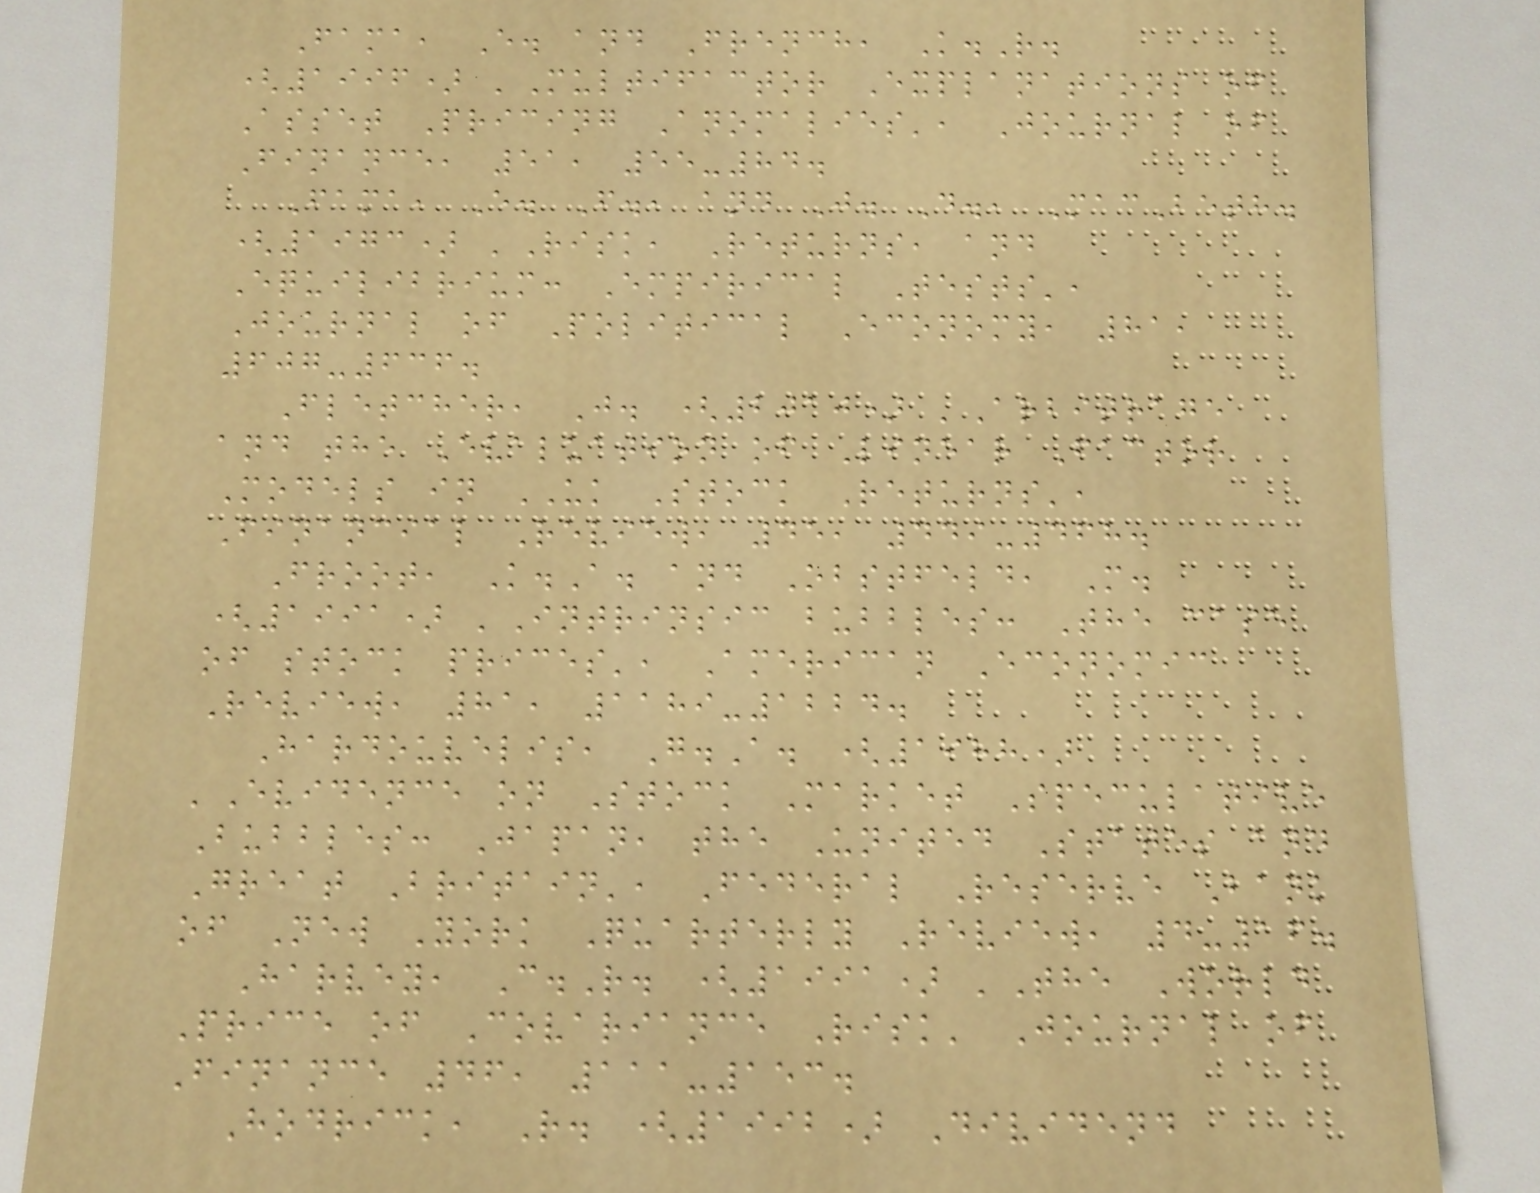Fama, E. and French, K.R.
(1996) 'Multifactor Explanations of
Asset Pricing Anomalies', Journal of
Finance, 51, 55-84.
Fama, E. F., and J. D., MacBeth.
(1973) 'Risk, Returns, and
Equilibrium: Empirical Tests',
Journal of Political Economy, 81,
607-636.
Fletcher, J. (2010) 'Arbitrage
and the Evaluation of Linear Factor
Models in UK Stock Returns',
Financial Review, 45, 449-468.
Froot, K.A. and Obstfeld, M.
(1991) 'Intrinsic bubbles: The case
of stock prices', American Economic
Review, 81, 1189-1224.
Hardouvelis, G.A. (1988)
'Evidence on Stock Market Speculative
Bubbles: Japan, the United States and
Great Britain', Federal Reserve Bank
of New York Quarterly Review, 4-16.
Harvey, C.R. (1991) 'The World
Price of Covariance Risk' Journal of
Finance 46, 111-153.
Hodrick, R. (1992) Dividend
